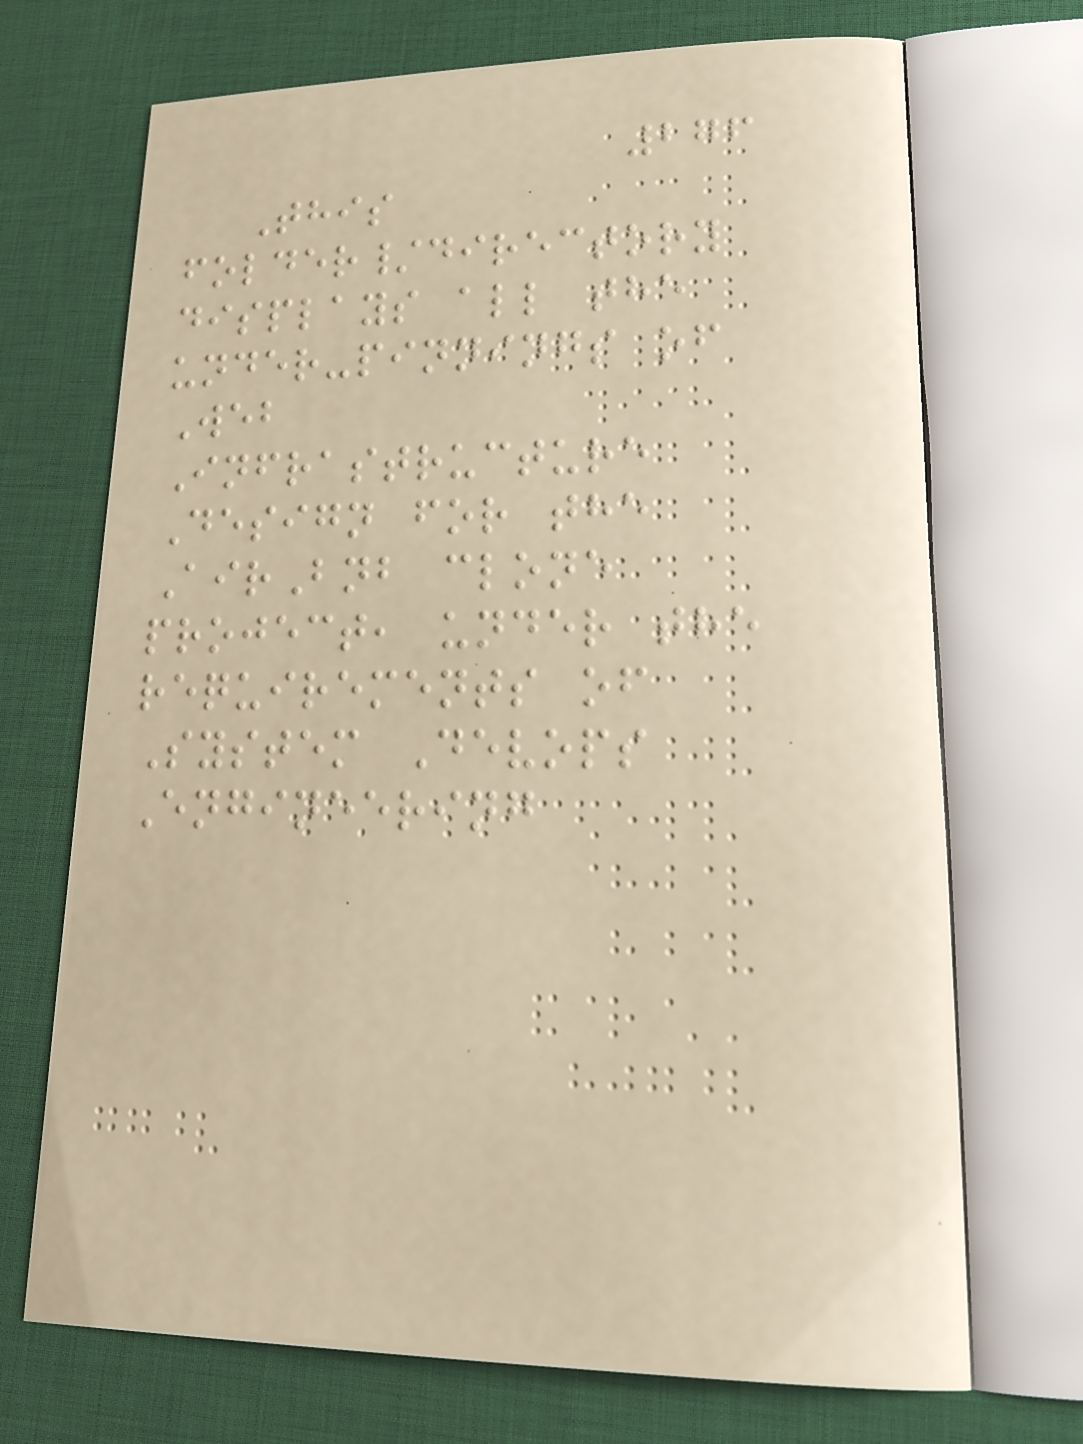276
This
folder/directory
displays all the
under-pinnings of
Web
Infrastructure
Design for the
AirBnb clone
project, under the
requirements of
System Devops
Engineering
